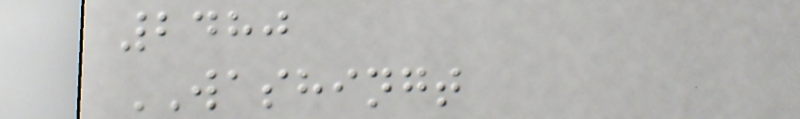2480
WASHINGT
